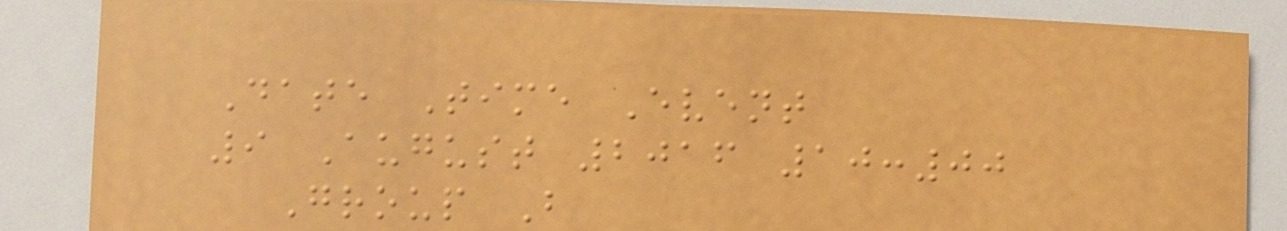Date Time Event
9 August 2016 10:00
Group B
